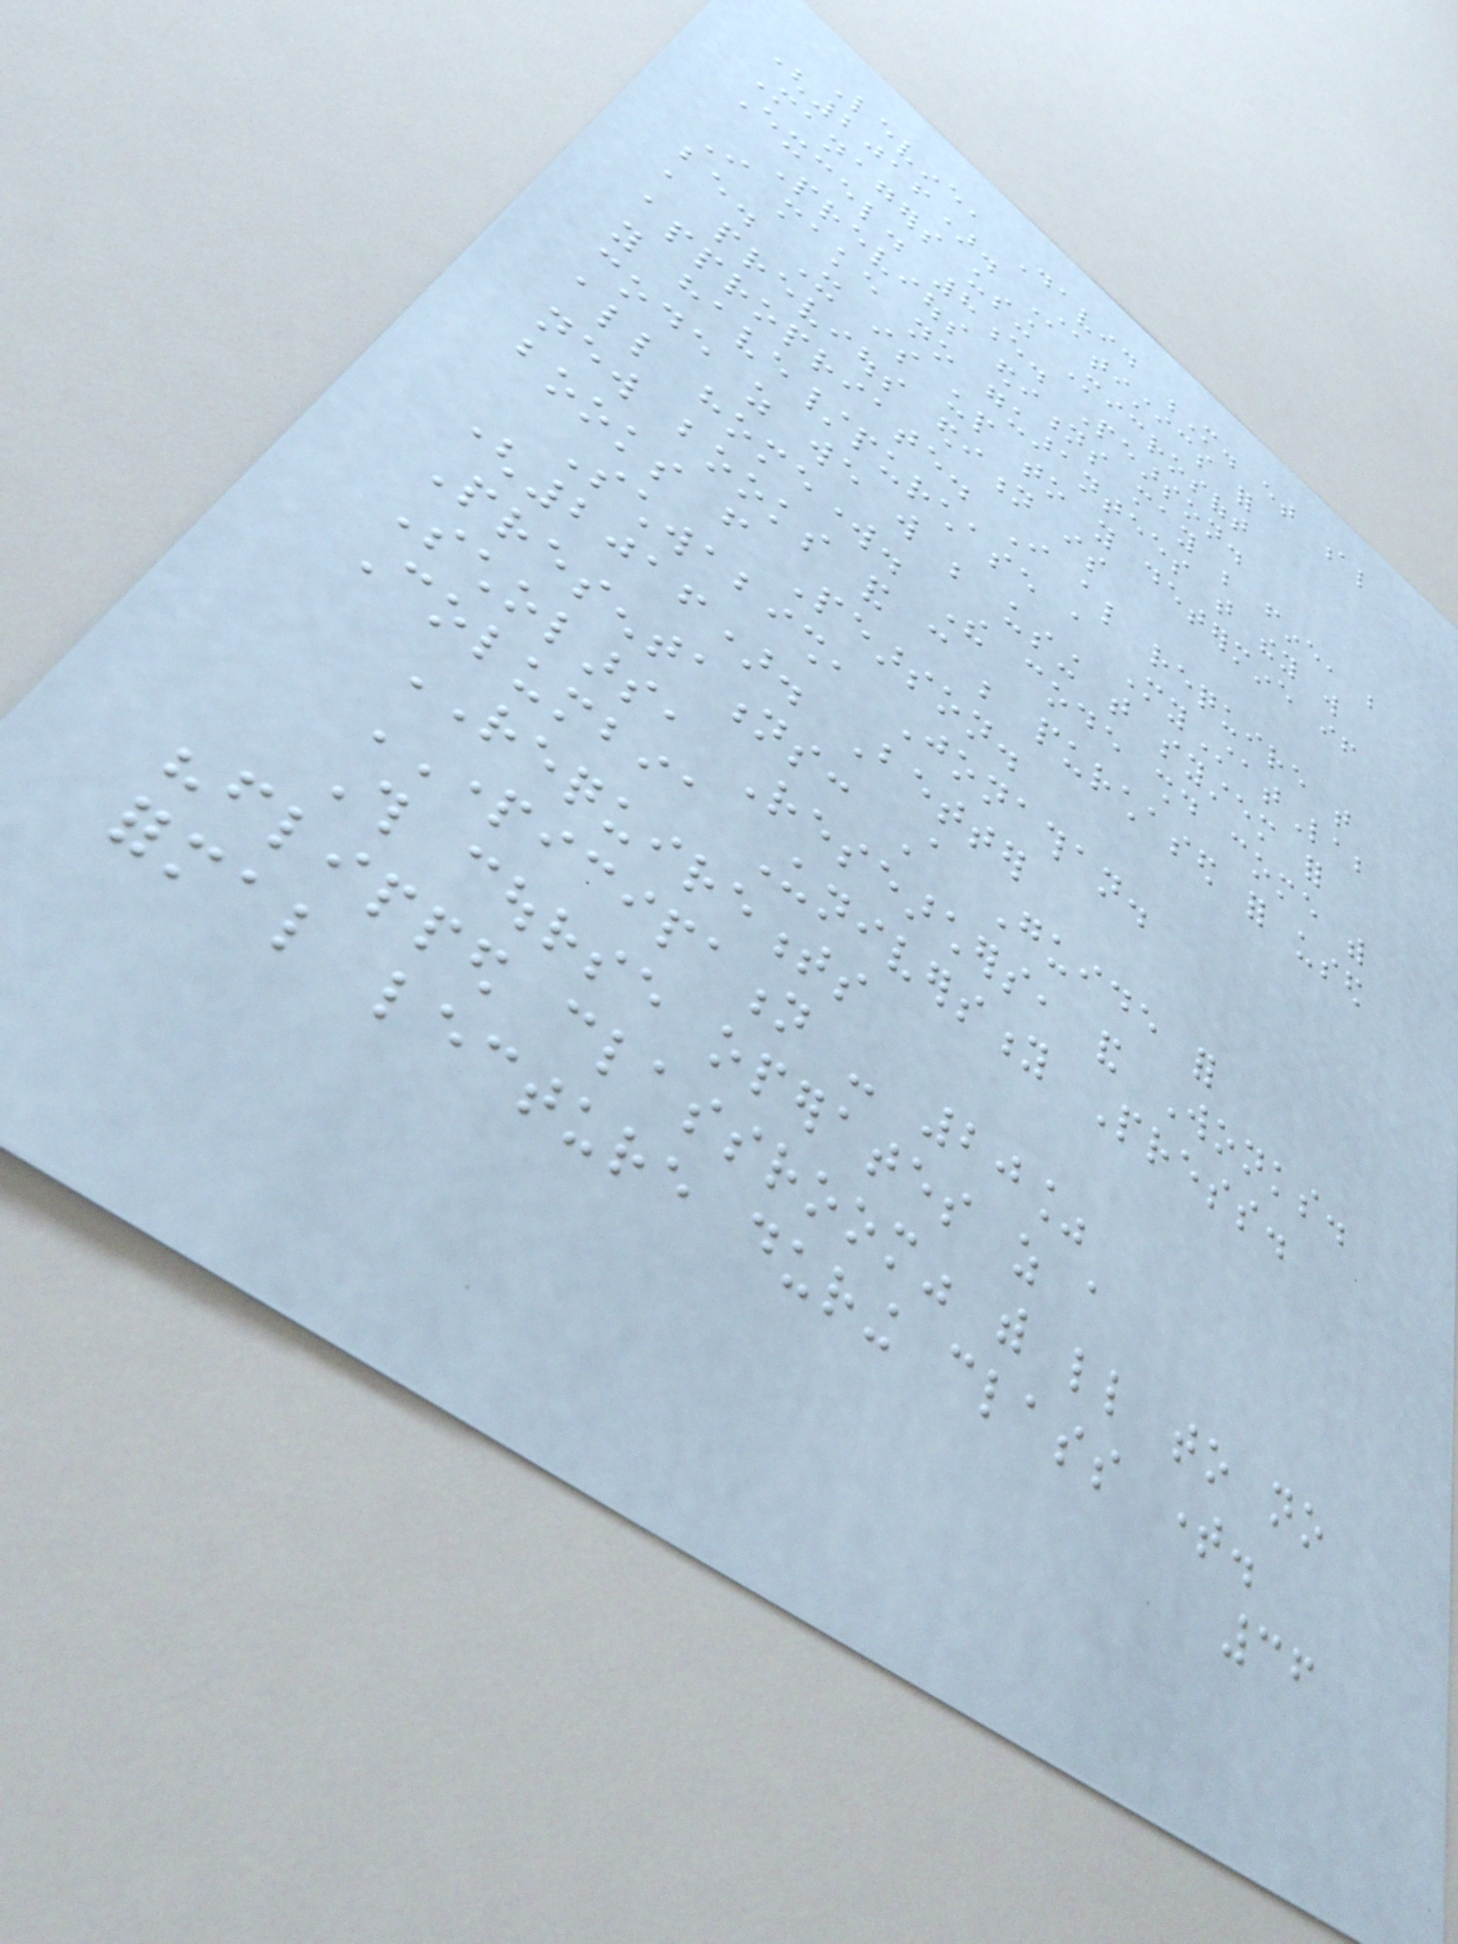Levine, David M. et al
(2016). Statistics for
Managers using Microsoft
Excel. 8e. Pearson.
Previous editions may be fine, but
I make no guarantees that they will
be. It is up to you determine if
a previous edition is
appropriate. I also require that
you have/purchase a MyStatLab
code as we will be using that system for
all homework. The code should come with
new books and can be purchased for used
books from Pearson.
Schwabish, Jonathan.
(2016). Better
Presentations: A Guide for
Scholars, Researchers, and Wonks.
Columbia University Press.
REQUIREMENTS
PARTICIPATION - 20%
This course operates as a
"flipped classroom" with little to no
formal lecture during class time.
36
